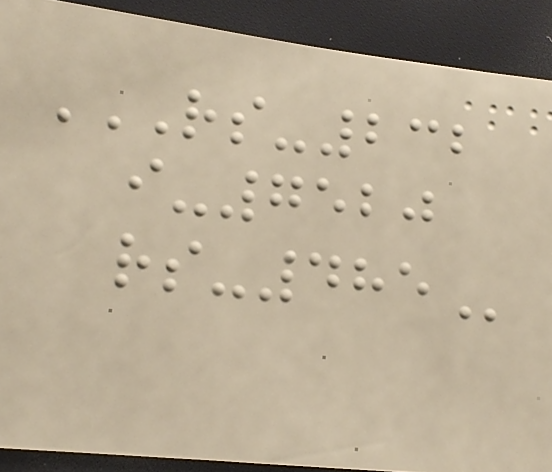RS-232
I-7520
RS-485
